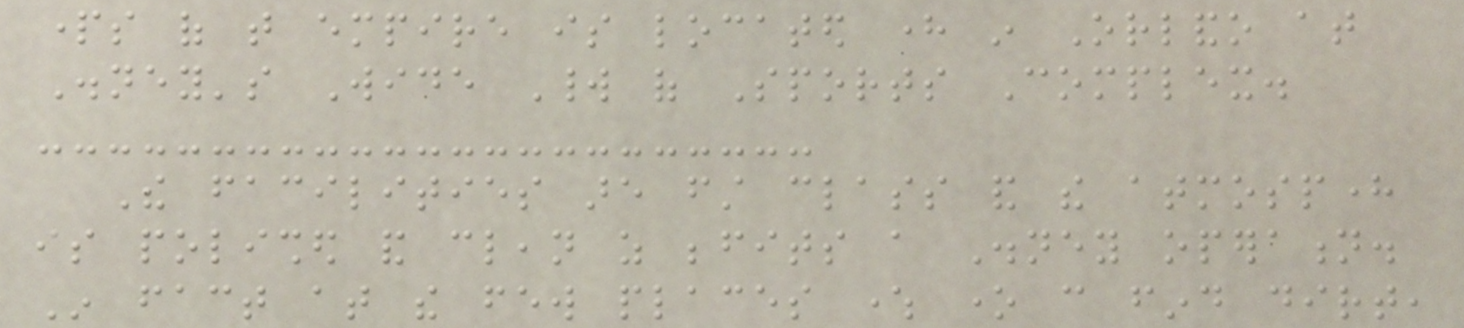parts of that empire is located here in Orlando at
Disney's Wide World of Sports Complex.
The facilities are first class and the atmosphere
is polished and clean as befits a Disney operation.
In fact at the few places where one can find dirt,
